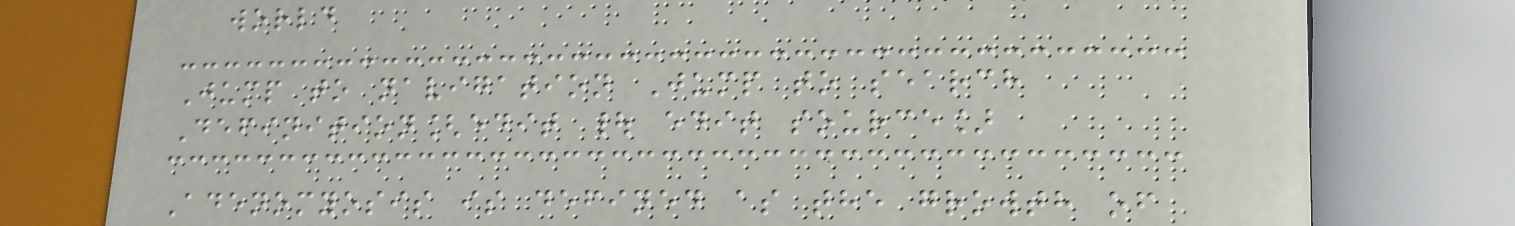world
Jump to navigation Jump to search
Definition[edit | edit source]
Adenomyosis is defined as the growth of
